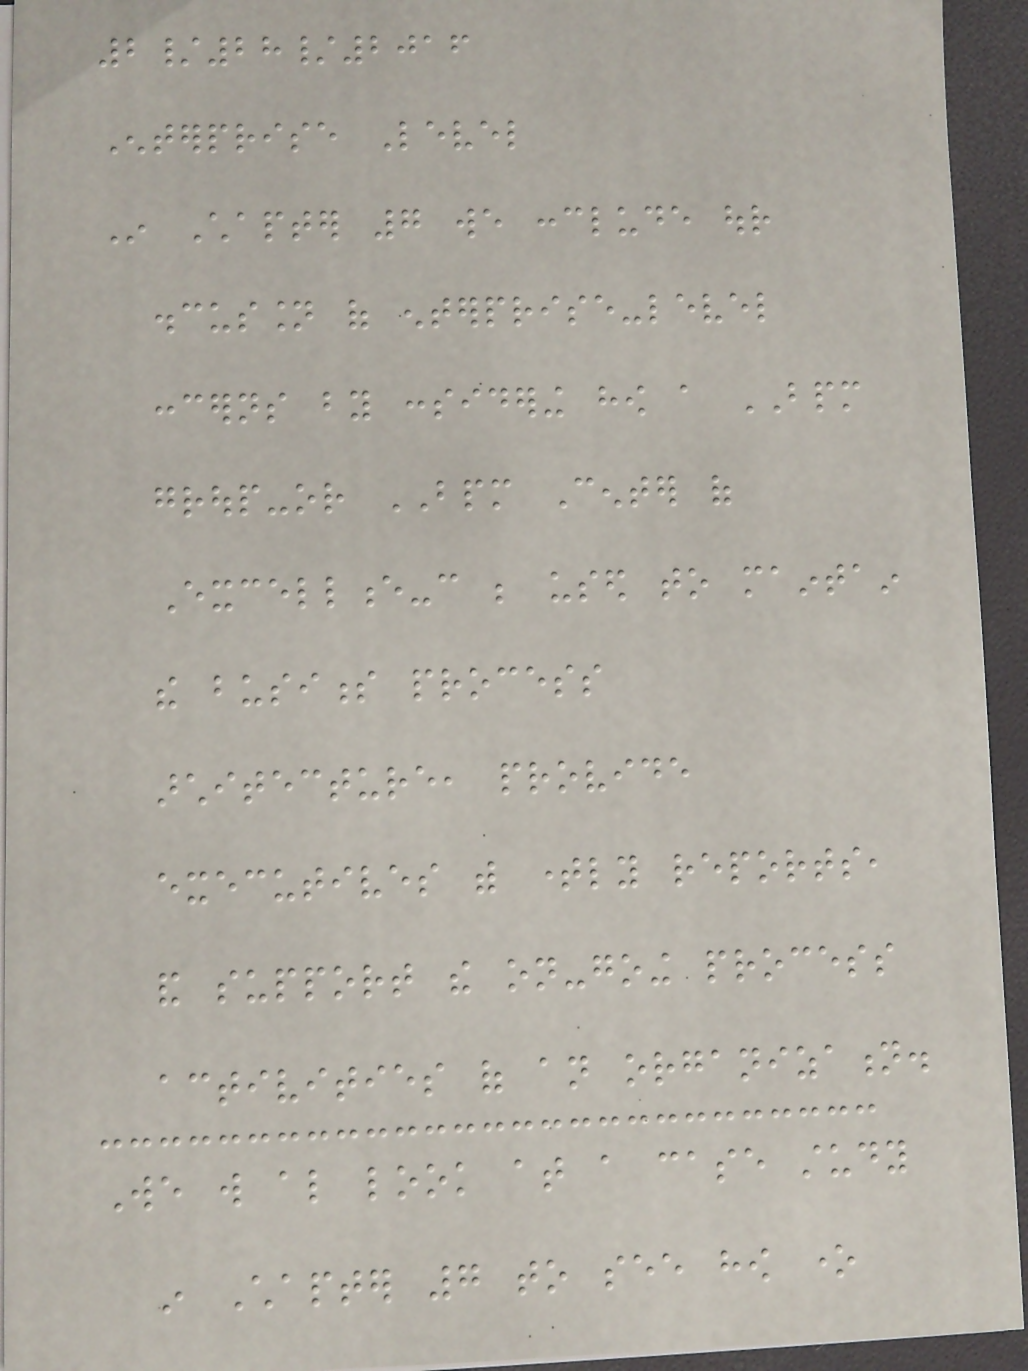2/28/2016
Enterprise Level
In Chapter 7 we conclude our
discussion of enterprise-level
concerns by considering how a BPM
group-or BPM Center of
Excellence-can be used to maintain
the business process
architecture, provide
executives with timely reports,
and support the on-going process
activities of an organization.
We will also look at a case study
in Chapter 7 to see how one
